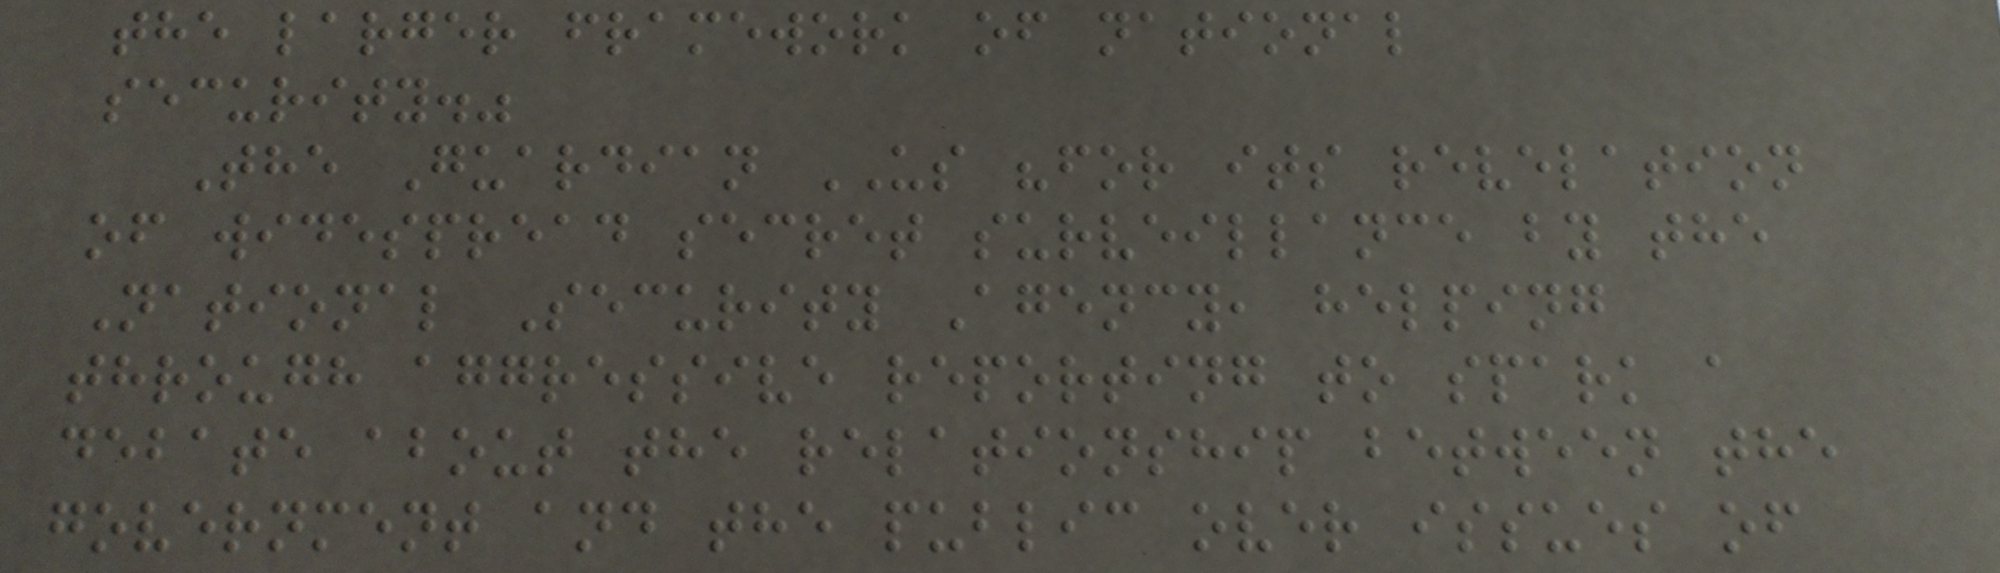the larger framework of national
security."
The Guardian US "for its revelation
of widespread secret surveillance by the
National Security Agency, helping
through aggressive reporting to spark a
debate about the relationship between the
government and the public over issues of
